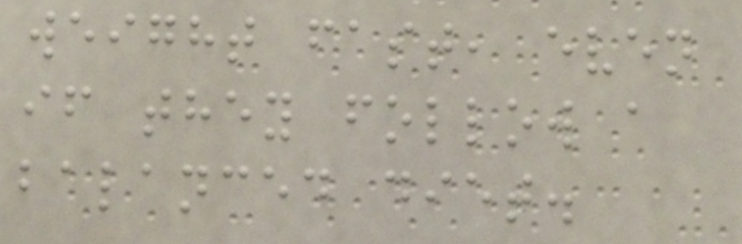weight fast, even
if they follow a
balanced diet.
